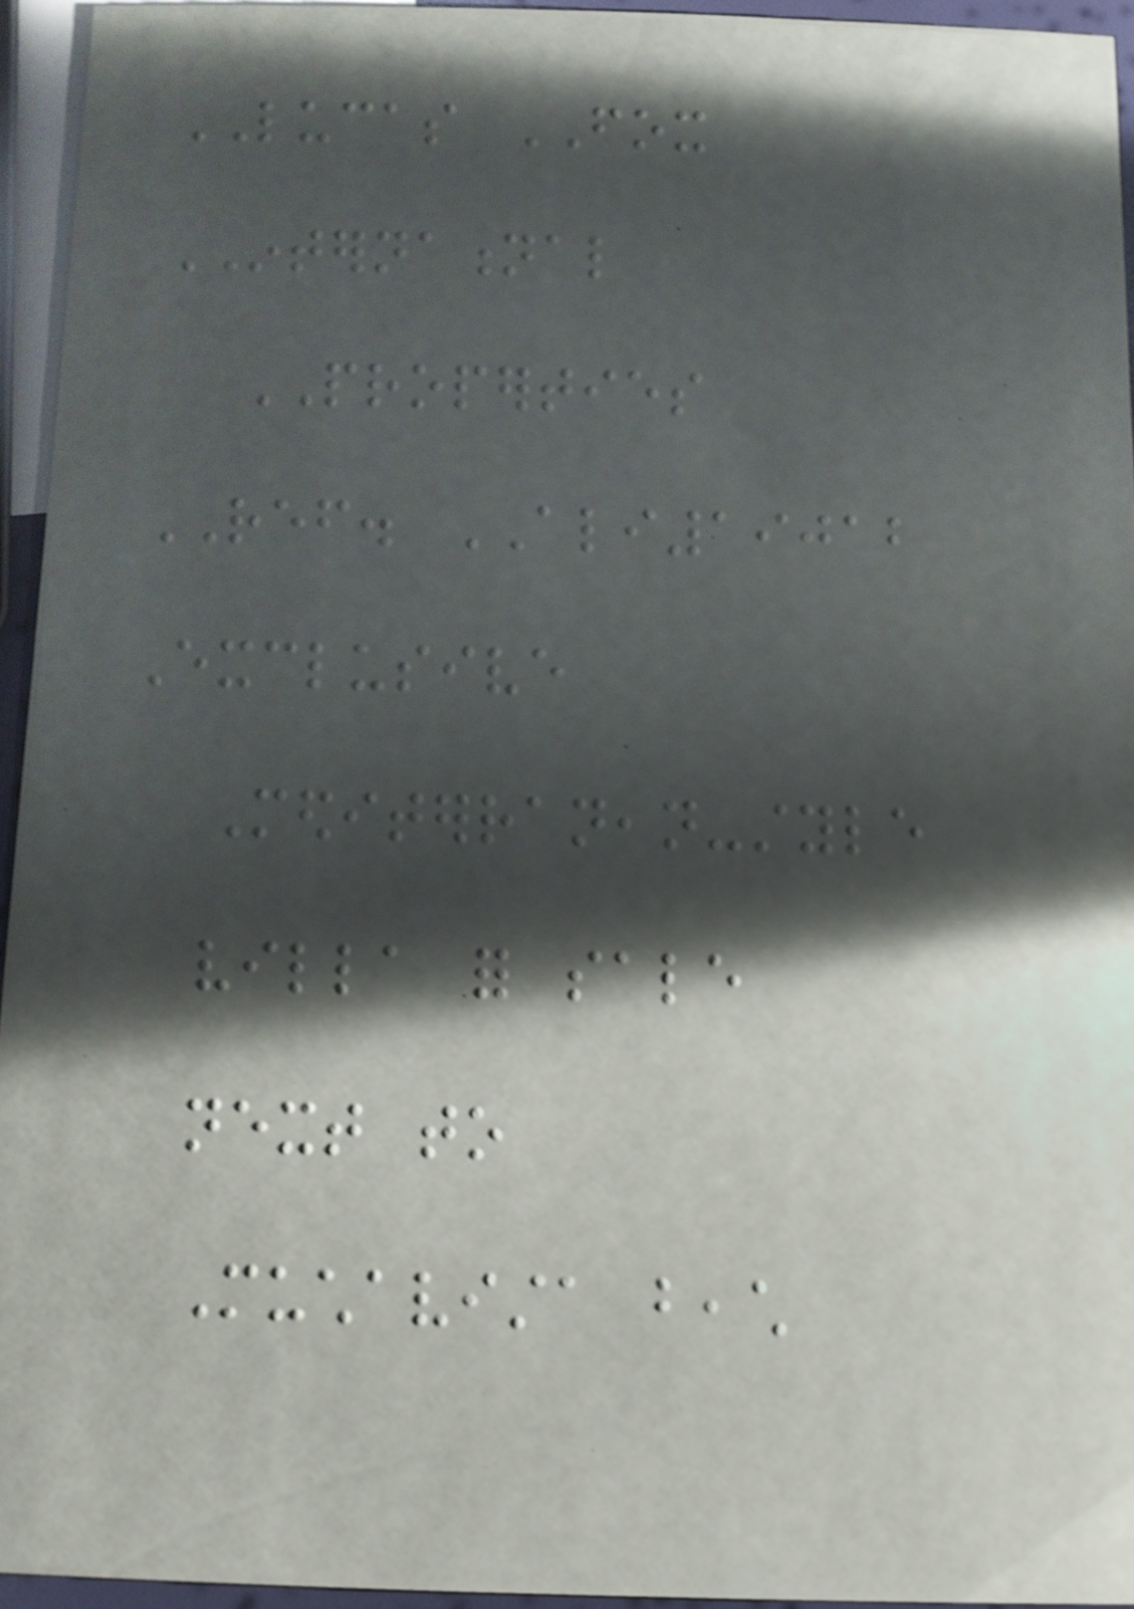LUCAS FOX
INTERNATIONAL
PROPERTIES
REF. ALI19012
Exclusive
Mediterranean-style
villa for sale
next to
Muchavista beach
